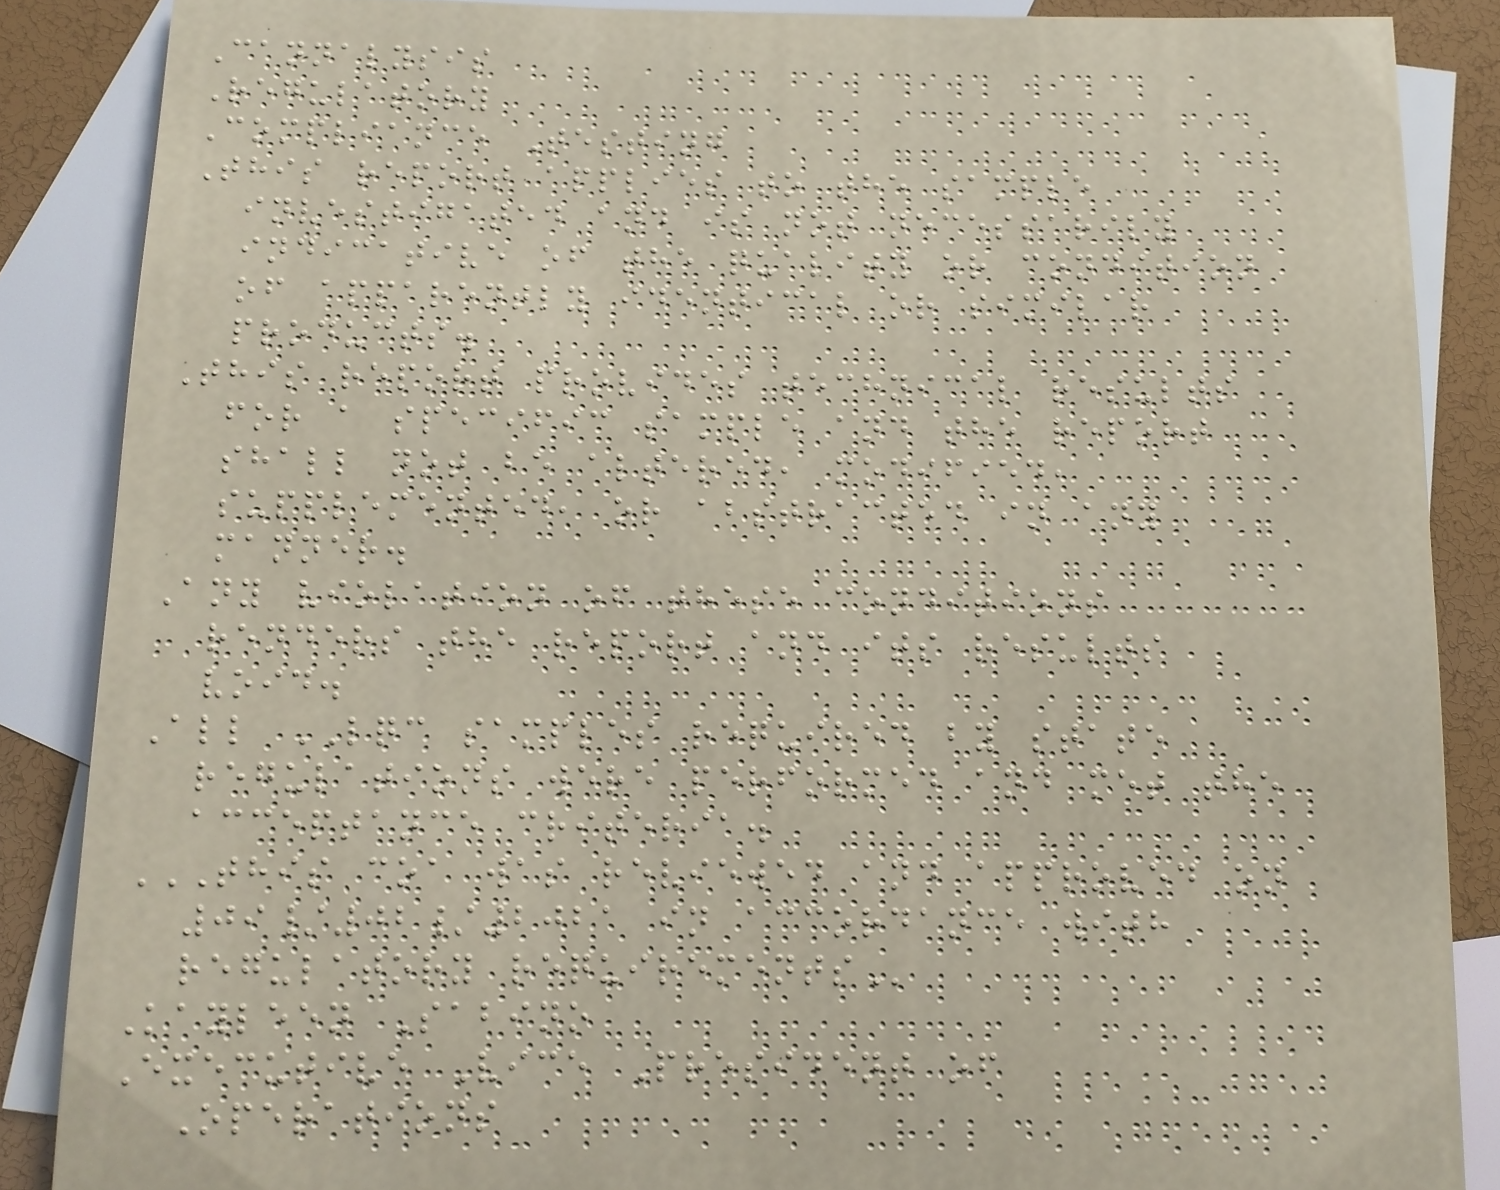Cannalysis
Regulatory
Compliance Testing
This report applies to the sample
investigated and is not necessarily
indicative of the quality or condition
of apparently identical or similar
products.
This report provides technical results
for a specific sample and the report
shall not be altered, modified,
supplemented, or abstracted in any
manner.
Any violation of these conditions
renders the report and its results
void.
All LQC samples required by state
regulations were performed and met the
acceptance criteria.
THIS COA WAS REVIEWED AND APPROVED ON
09/02/2021 IN ACCORDANCE WITH
REGULATORY REQUIREMENTS
Kayleen Sabino
Executive Vice President of
Operations
